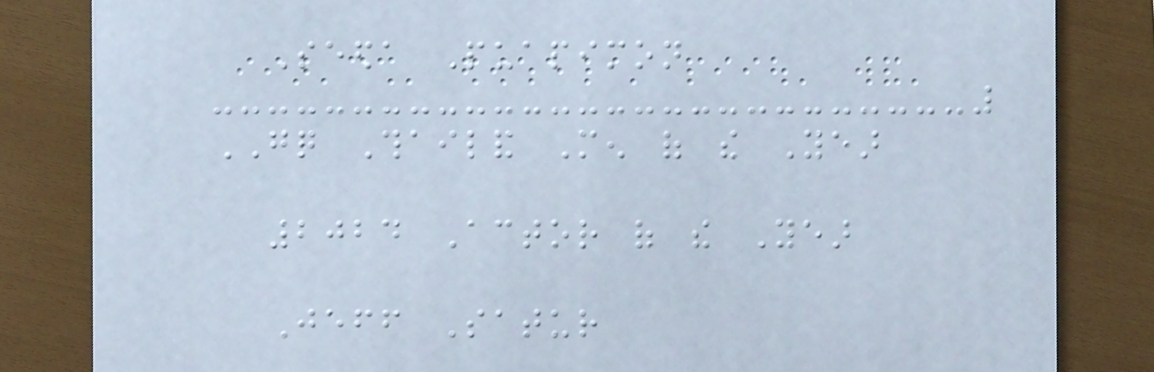Seeda Puapimon
GQ Thailand Men of the Year
2024 Actor of the Year
Jeff Satur
